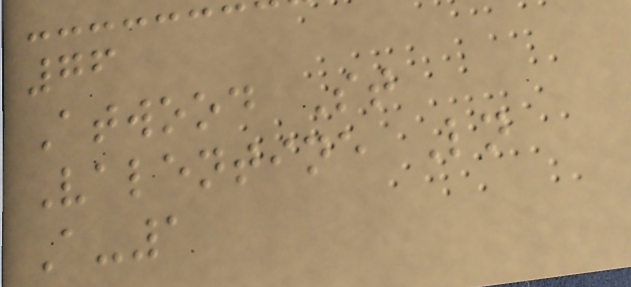76
Atwood St
Valentine Ln
A-1
